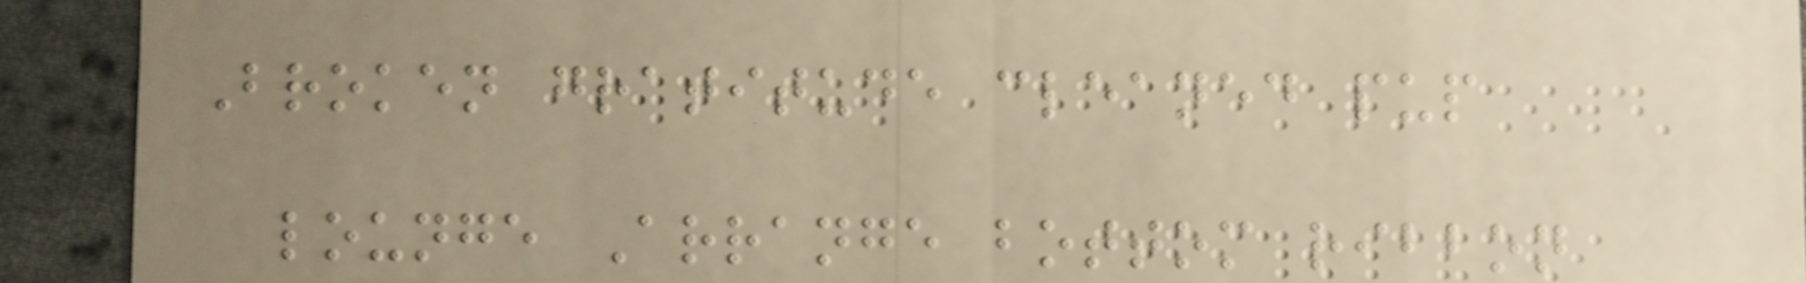Broken gratitude cleaned pup
lounge Arrange bottom ribbon
